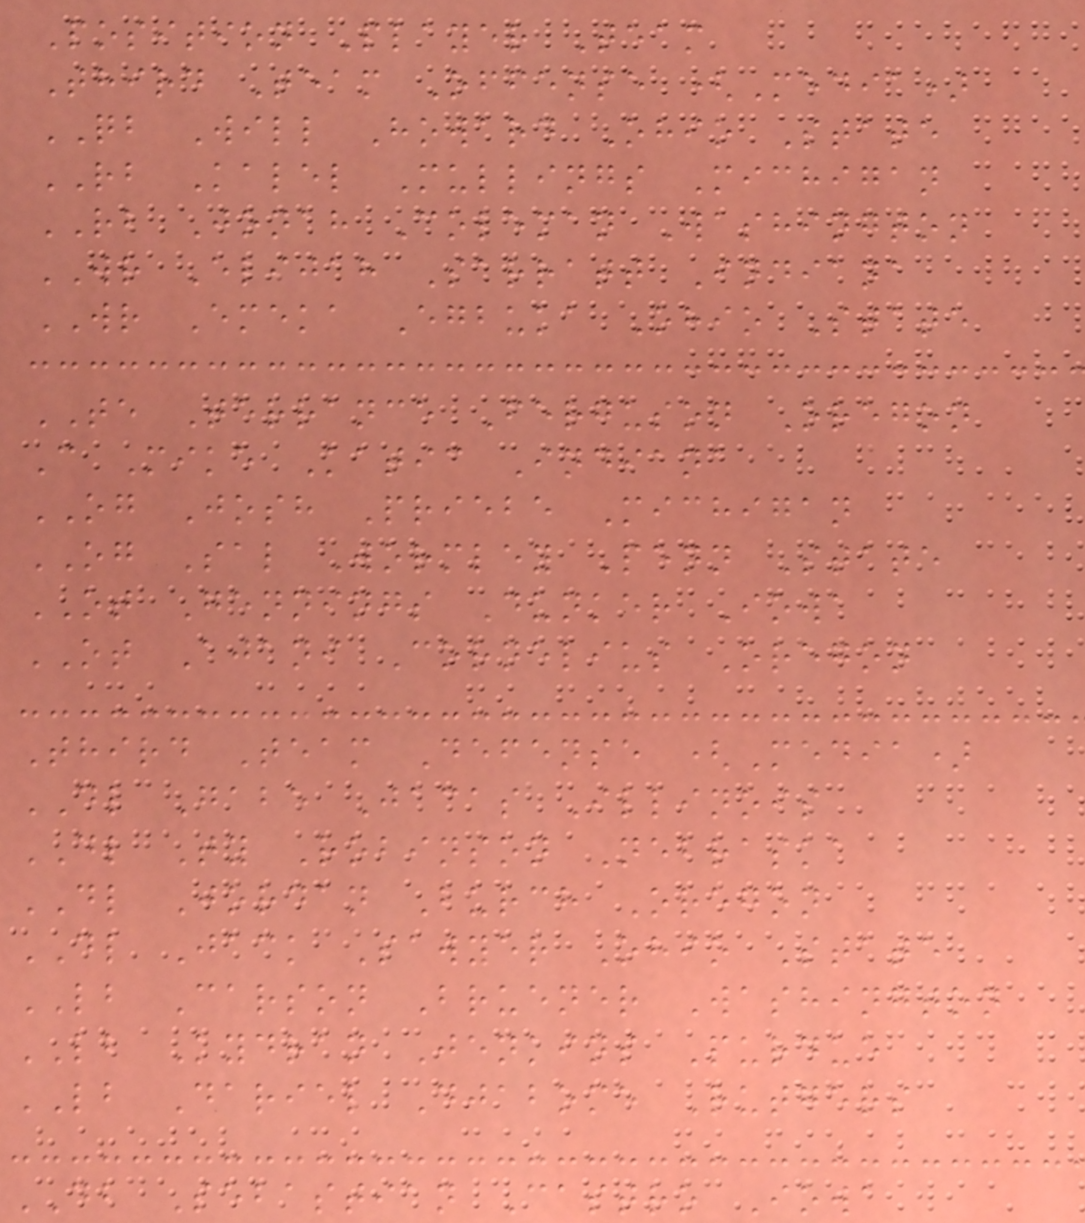Position Player Team
Third Team Offense (Media)
QB Will Howard Ohio State
RB Kalel Mullings Michigan
RB Jonah Coleman Washington
WR Elijah Sarratt Indiana
WR Emeka Egbuka Ohio State
TE Terrance Ferguson Oregon
C Mike Katic Indiana
OG Josh Priebe Michigan
OG Sal Wormley Penn State
OT Gennings Dunker Iowa
OT Ajani Cornelius Oregon
Third Team Defense (Media)
DL Gabe Jacas Illinois
DL Ty Robinson Nebraska
DL Jordan Burch Oregon
DL Jack Sawyer Ohio State
LB Carson Bruener Washington
LB Kydran Jenkins Purdue
LB Dariel Djabome Rutgers
DB Sebastian Castro Iowa
